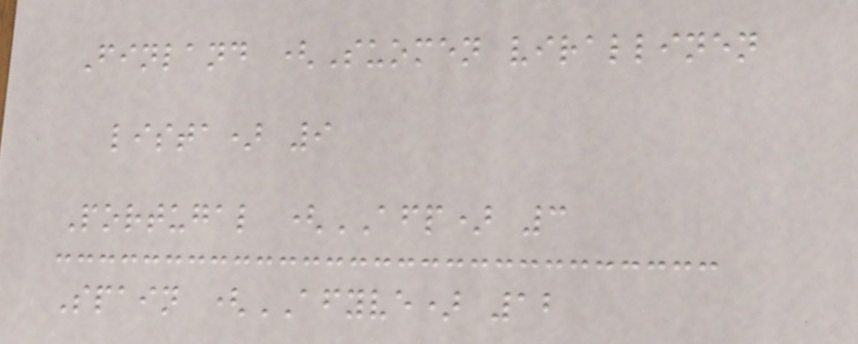Finland (Suomen virallinen
lista) 9
Portugal (AFP) 3
Spain (AFYVE) 12
